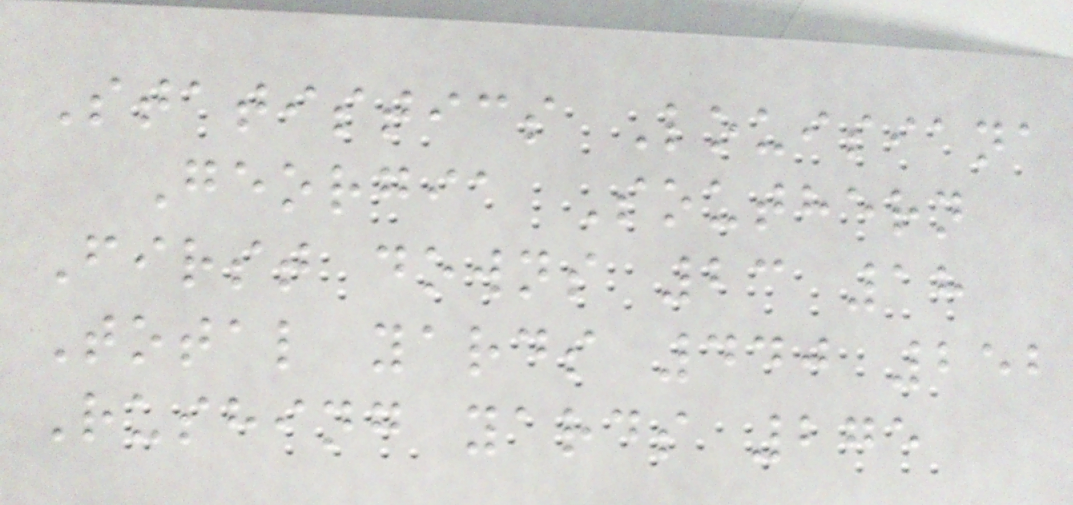Statistics Louisiana
Georgia Southern
First downs 23 18
Total yards 440 252
Rushing yards 275
